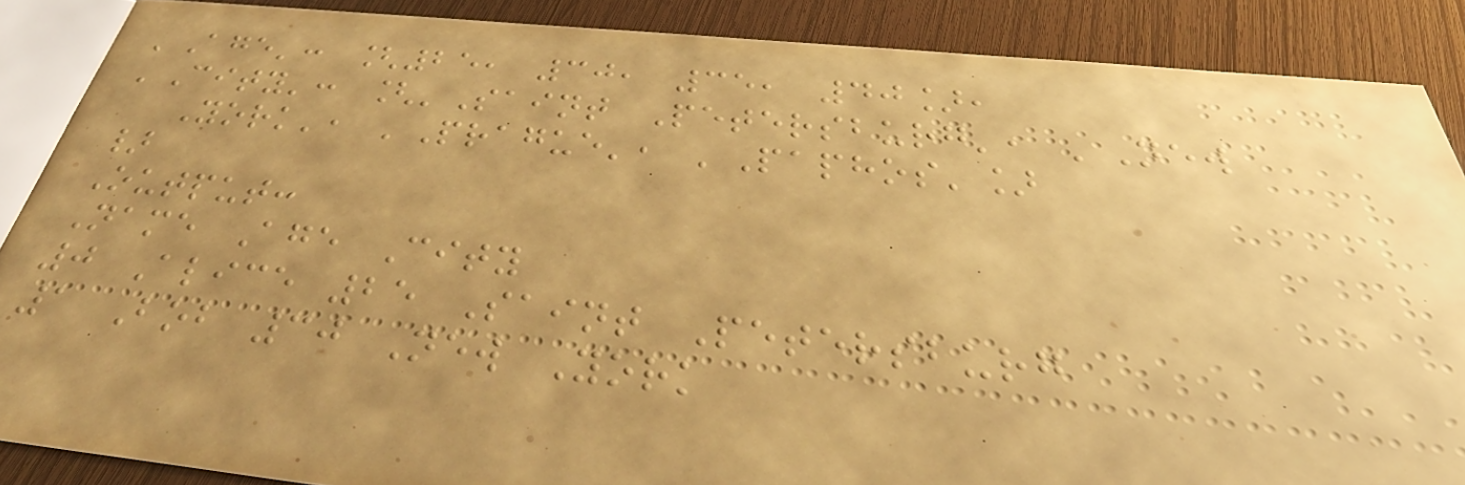'Age': [25, 30, 35, 40],
'City': ['Saint Petersburg', 'New
York', 'Prague', 'Paphos']
}
Output:
Name Age City
0 Alice 25 Saint Petersburg
1 Bob 30 New York
